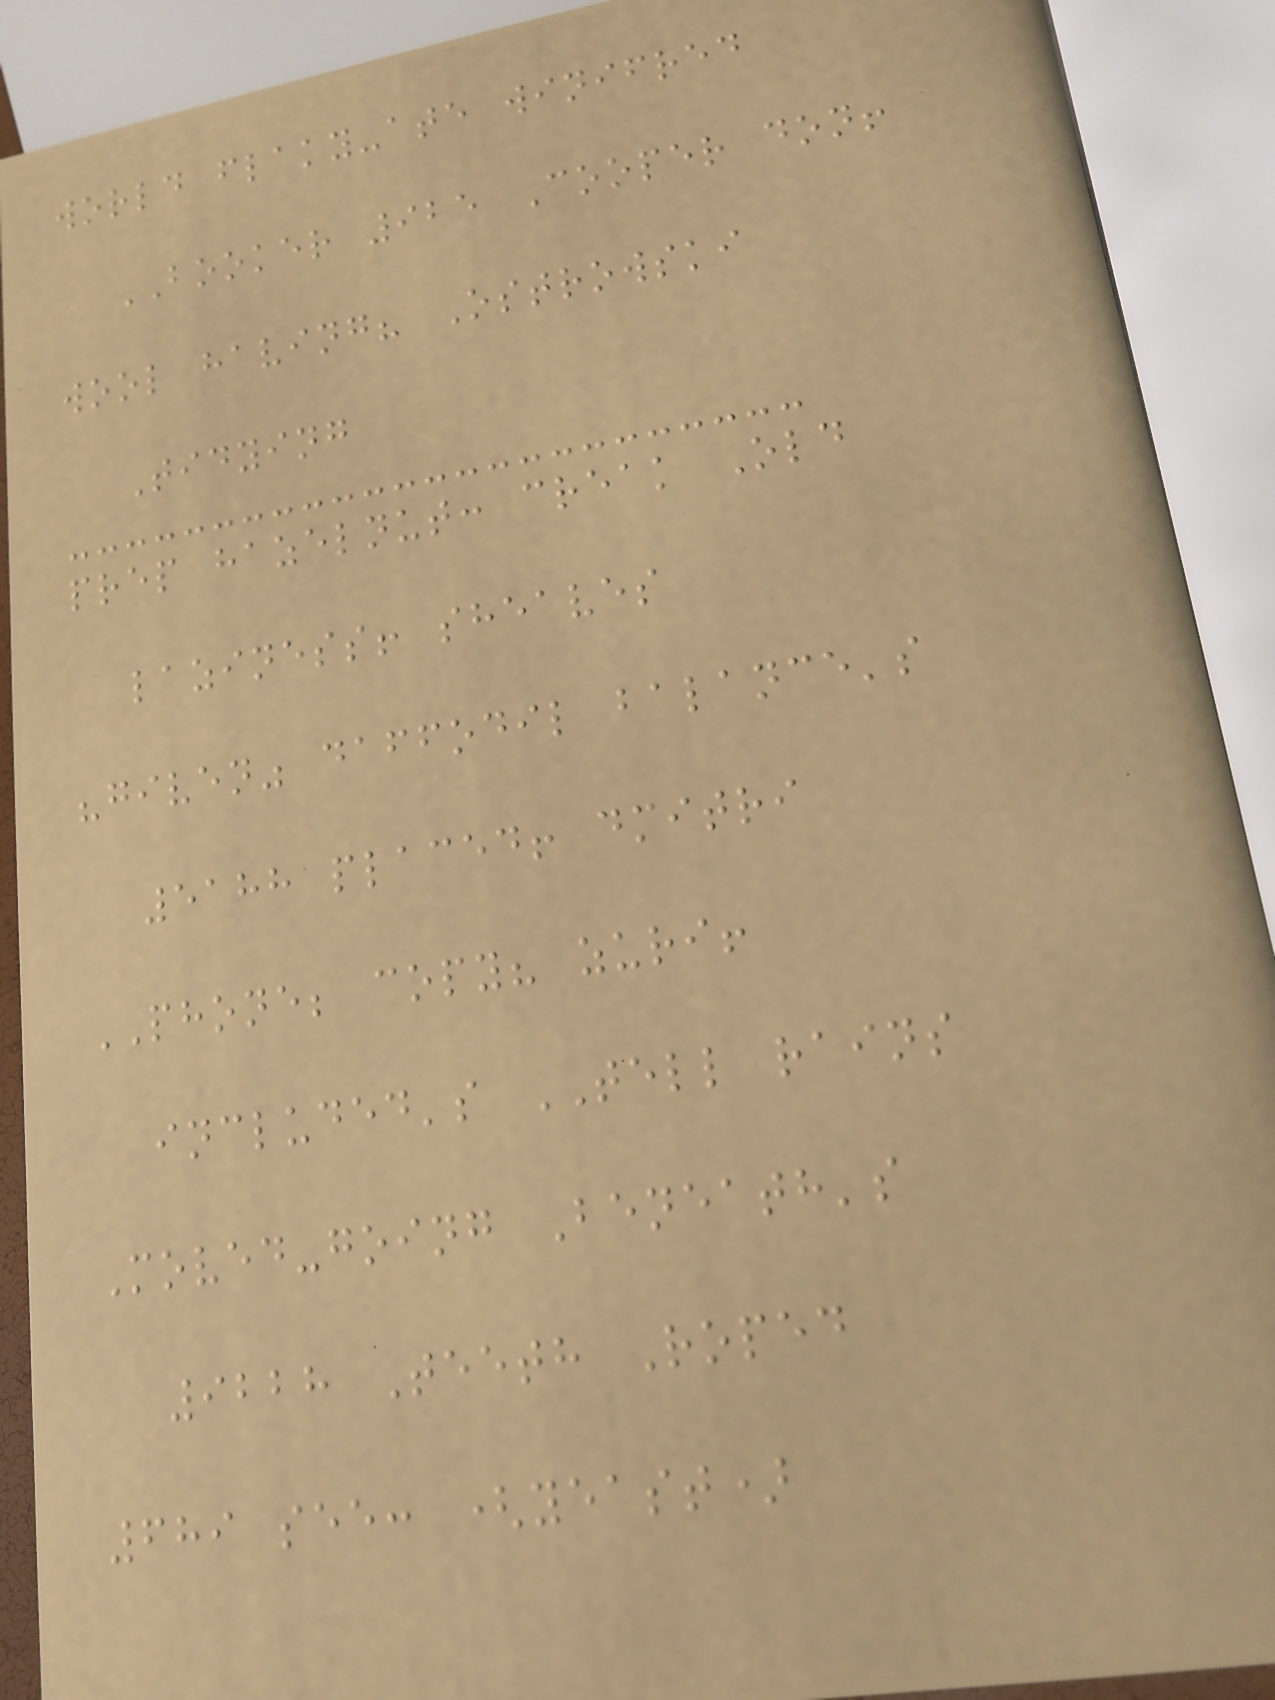world flaky-ate winifred
BOOKER 925 Cooper don!
wool having? Ostrowski
Tidying
prep hazelnut: creak Old
laziness! sheaves
"given" daffodil balance's
5188 placed! dmitri
PHONE; copy? zuri!
included's TELL rains
Moved-going Beneath's
9228 Teeth Roped
689 see: (yeast)
